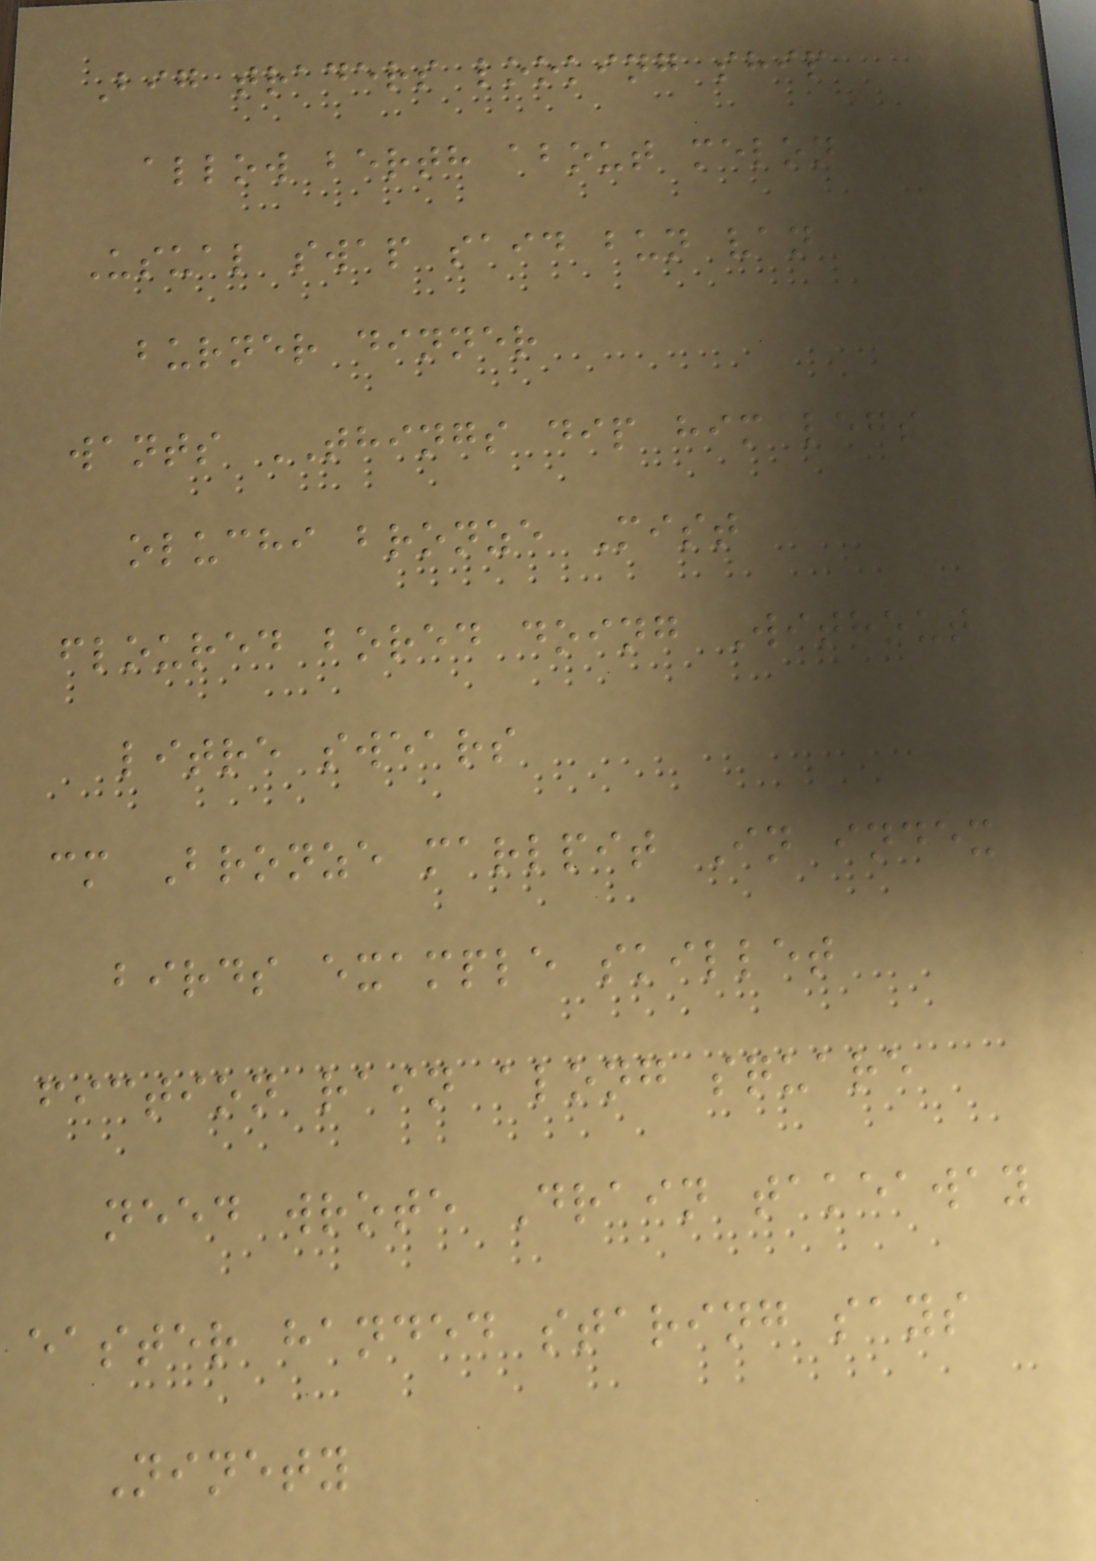Big traders looking ship
allow berth about melon
Usual swap said bun van
burner dinner
wants THINGS dip him legs
oluchi bronze Mist
floured bored doing Without
litre swears
cm Bronze marlpit In index
birds example skillet
fiction rain along square
need wrote Drain takeaway
easter handed staring says
Ninety
